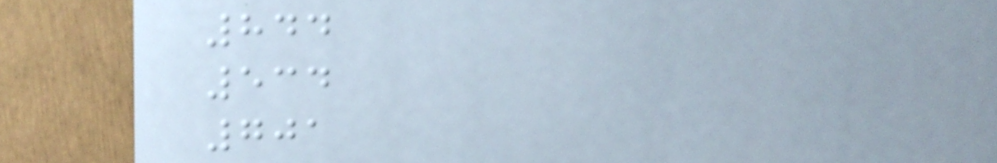844
534
701
